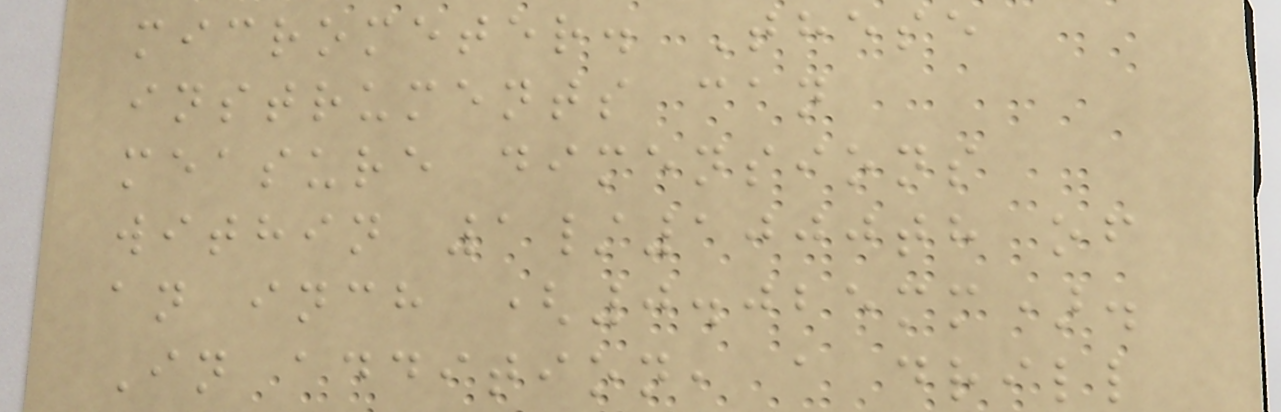micrometer. These
instruments can
measure dimensions
within 1/1000th of
an inch (0.025mm).
In addition, a drill
